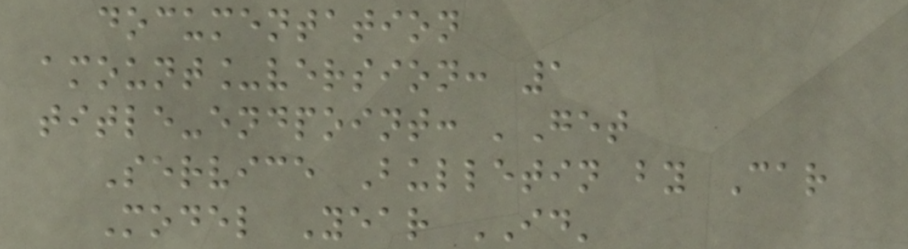documentation
amount_version: 1
title-endpoint: 'Get
Service Bulletin by Car
Model Year ID'
